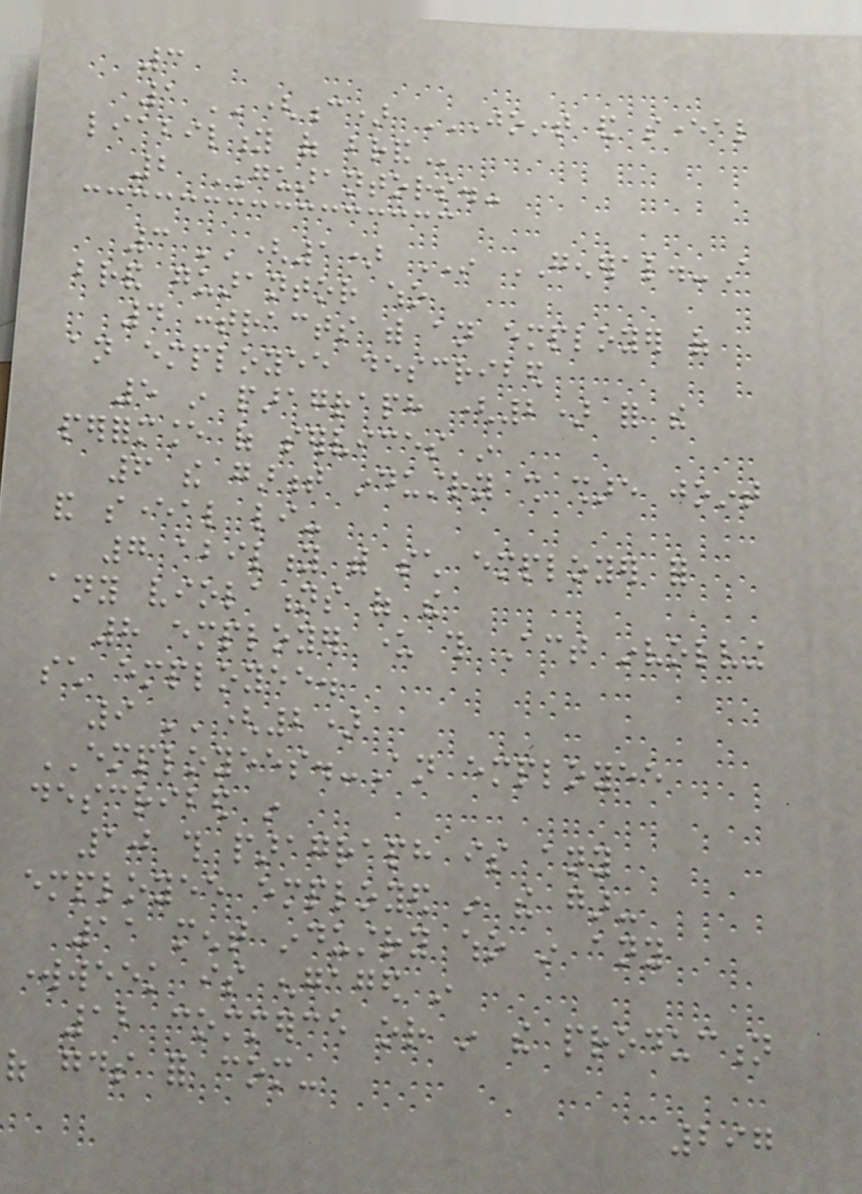3
1 ''(c) JOINT AND SEVERAL
LIABILITY OF BRAND
2 GUARANTORS.-
3 ''(1) IN GENERAL.-A
brand guarantor who
4 contracts with an employer of
an employee described
5 in paragraph (2) for the
performance of services in
6 the garment industry shall share joint
and several li-
7 ability with such employer for
any violations of the
8 employer under this Act involving
such employee.
9 ''(2)
EMPLOYEES.-An employee
described in
10 this paragraph is any
employee employed in the gar-
11 ment industry who in any
workweek is engaged in
12 commerce or in the production
of goods for com-
297
